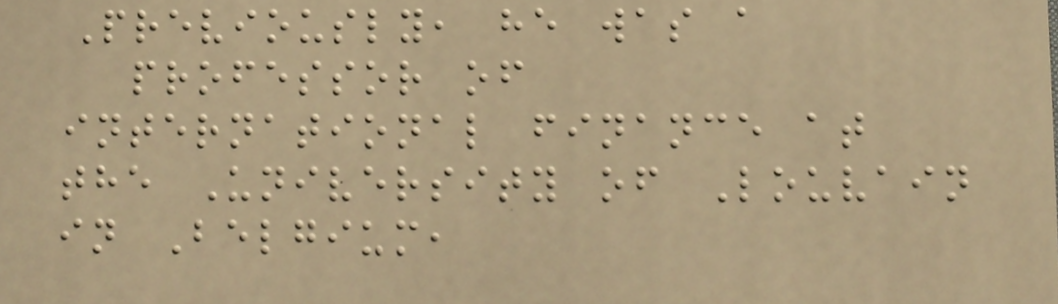Previously, he was a
professor of
international finance at
the University of Louvain
in Belgium,
